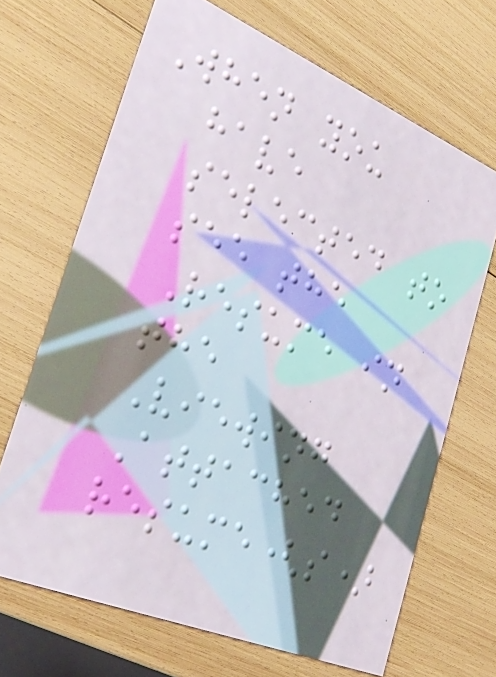When you
have
selected to
see the
Resume in
the
Viewing
Attached
resume(s)
